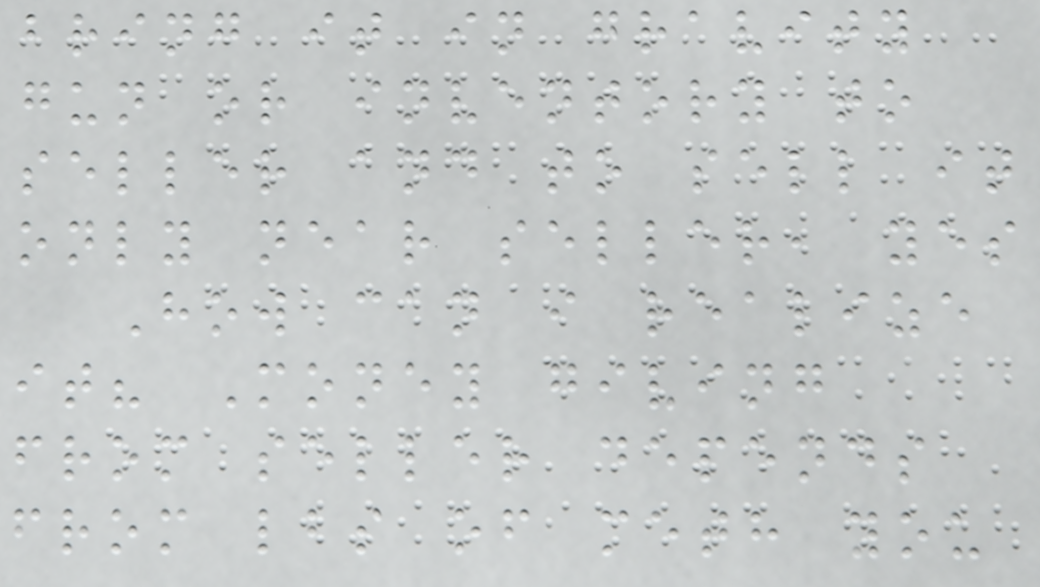bring it in gravity
gun or inventory to
seller and to sell it
only near seller, yes
How can i realize
it? Money giving
from seller depends
from lbs of meth you
